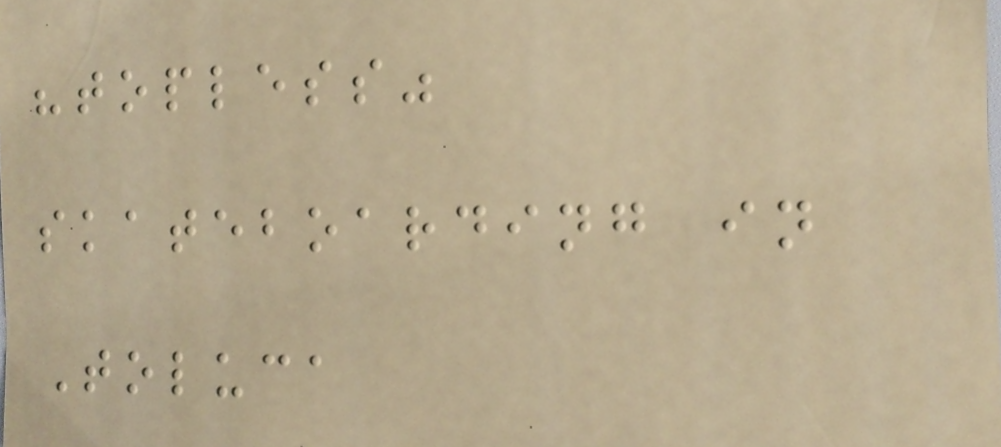"topless"
skateboarding in
Toluca
